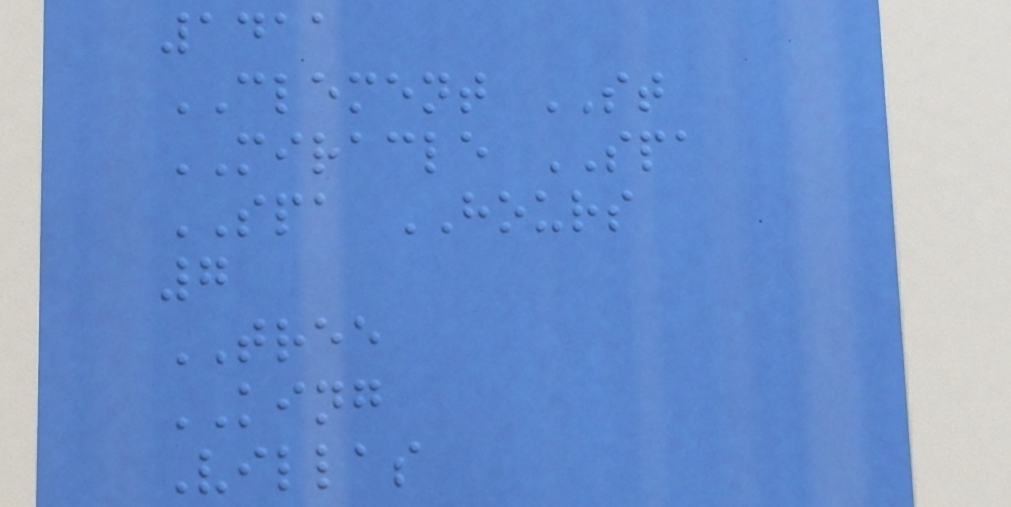1411
CLEMENT ST
MIRACLE SPA
SPA HOURS
7
TREE
KING
Villas
